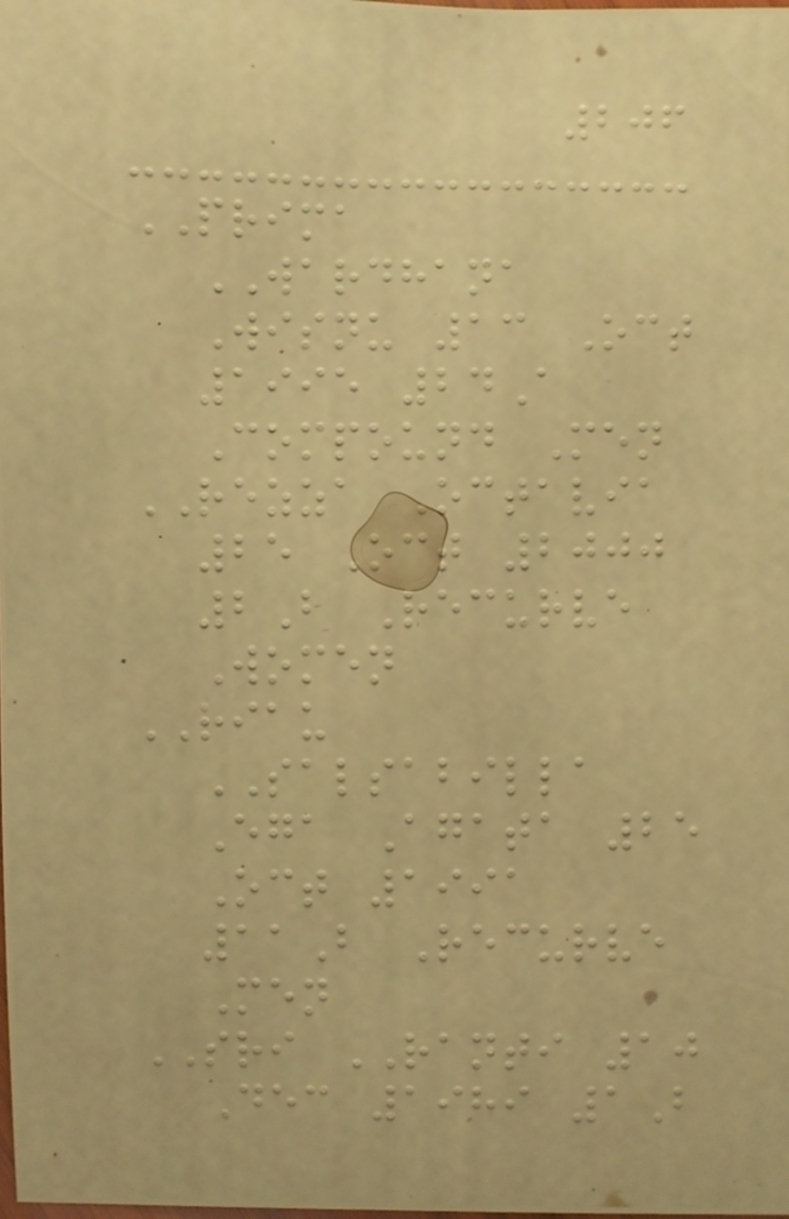206
PRIMA
WARDHANA
Wisnu 13 Oct
1995 24A
Compound Men
REZZA Octavia
25 Oct 2000
2B Recurve
Women
RIAU
SALSABILLA
Ega Agata 25
Oct 1991
11B Recurve
Men
SRI RANTI 10
Dec 1989 1B
